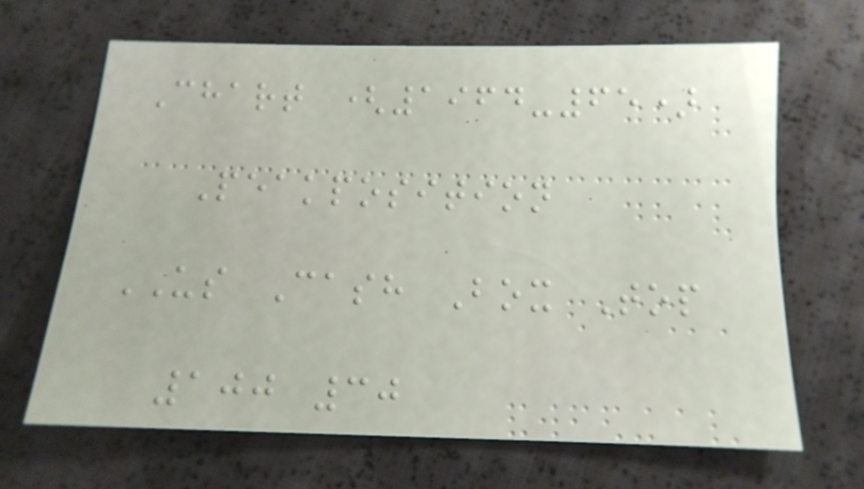Chart (1964-65)
Peakposition
US Cash Box Top
100 30
